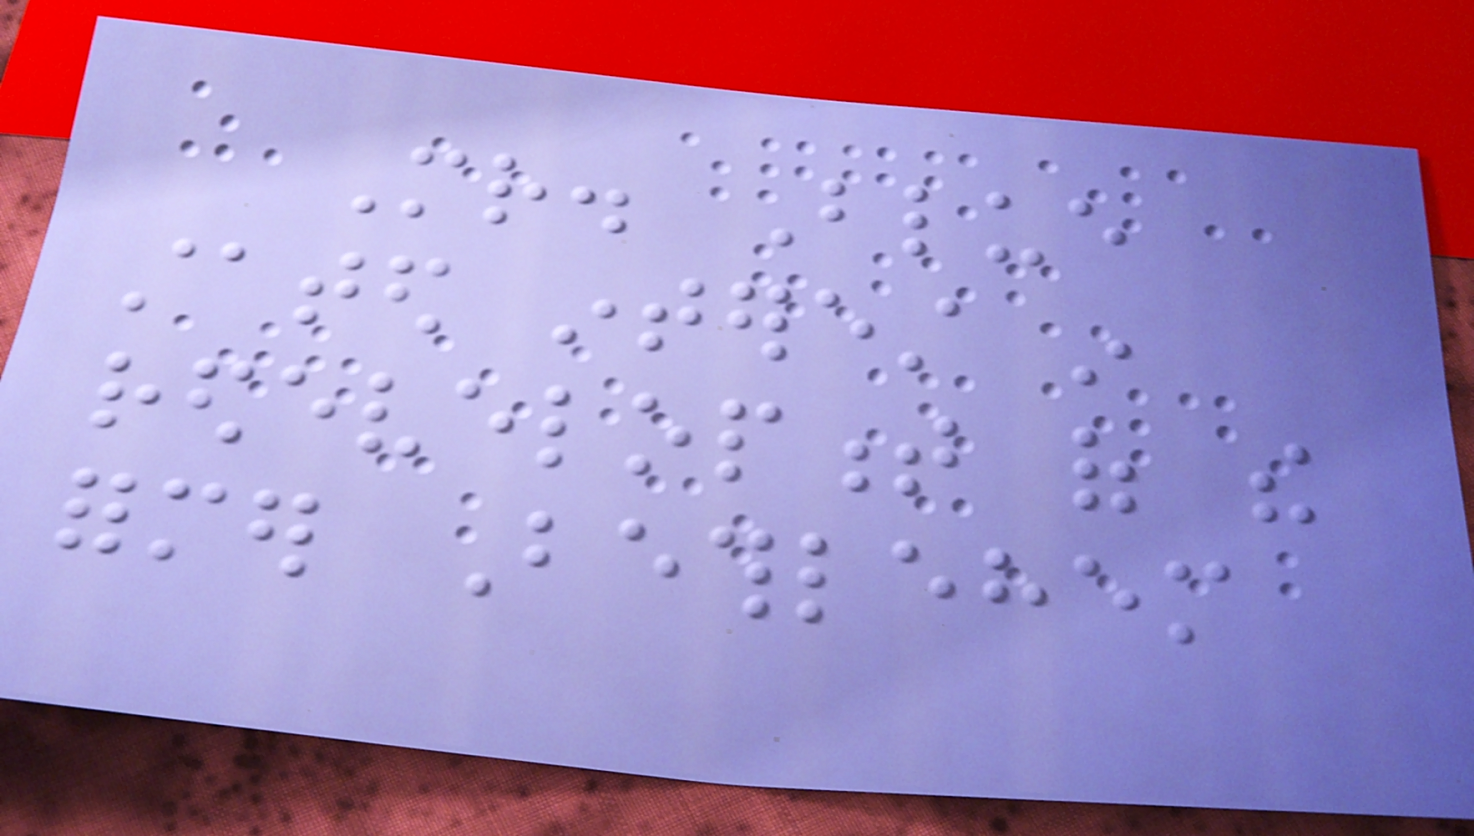Mr. Blue
stated interest in
redevelopment of the
former Bethlehem
